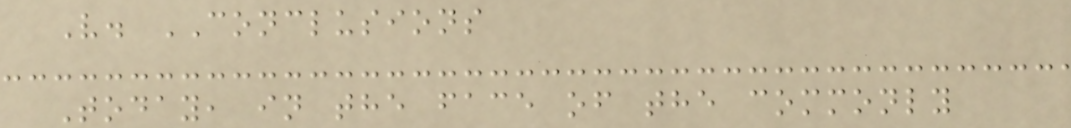V. CONCLUSIONS
Today, in the face of the commonly
